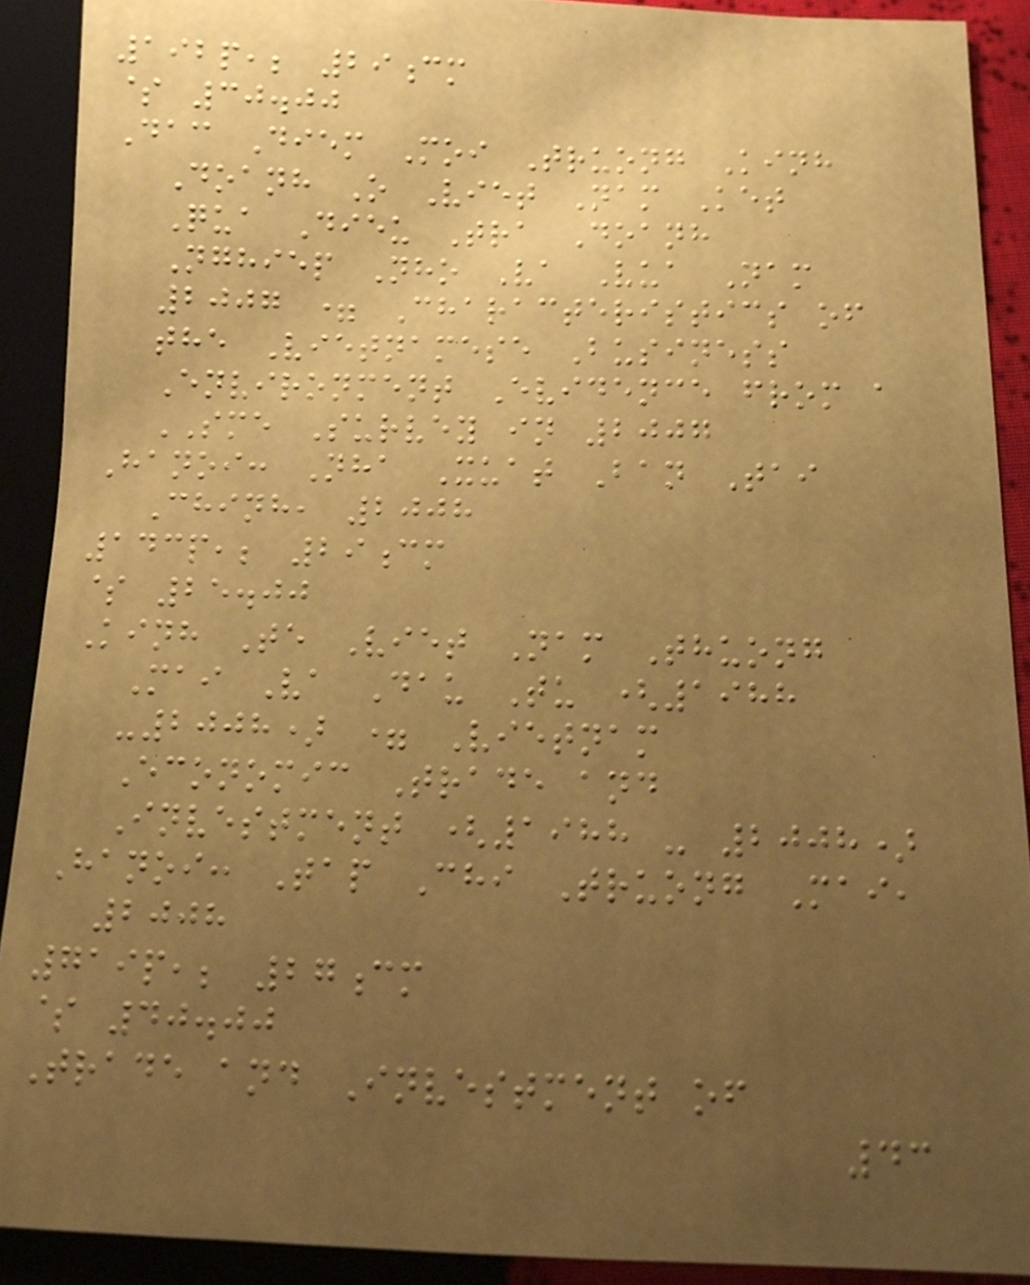192p,; 29cm
$ 30.00
Dac Diem Moi Truong Kinh
Doanh O Viet Nam Ket
Qua Dieu Tra Doanh
Nghiep Nho Va Vua Nam
2007 = Characteristics of
the Vietnamese Business
Environment Evidence from a
SME Survey in 2007
Hanoi: Nha Xuat Ban Tai
Chinh, 2008
143p,; 29cm
$ 25.00
Kinh Te Viet Nam Thuong
Mai Va Dau Tu (1988
-2008) = Vietnam
Economic Trade and
Investment (1988 - 2008)
Hanoi: Tap Chi Truong Mai,
2008
719p,; 27cm
$ 40.00
Trade and Investment of
43
